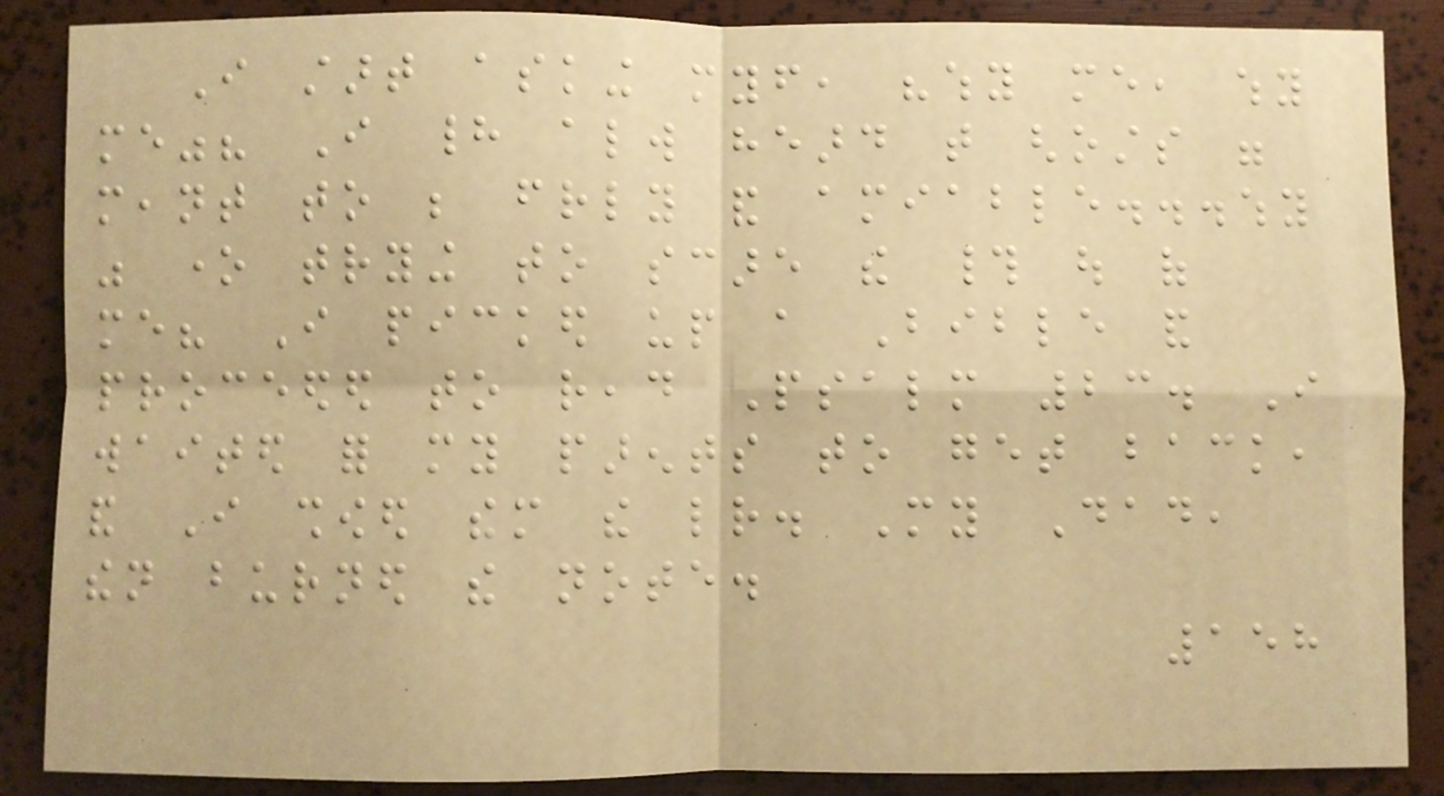I start asking myself, "why me, why
me"? I had always heard that ghosts were
meant to be friendly and amiable...why
was one trying to scare the # out of
me? I picked up a Bible and
proceeded to read Psalm 23. I
waited for my parents to get back,
and I showed them the letter. My Dad,
then burned the note.
158
